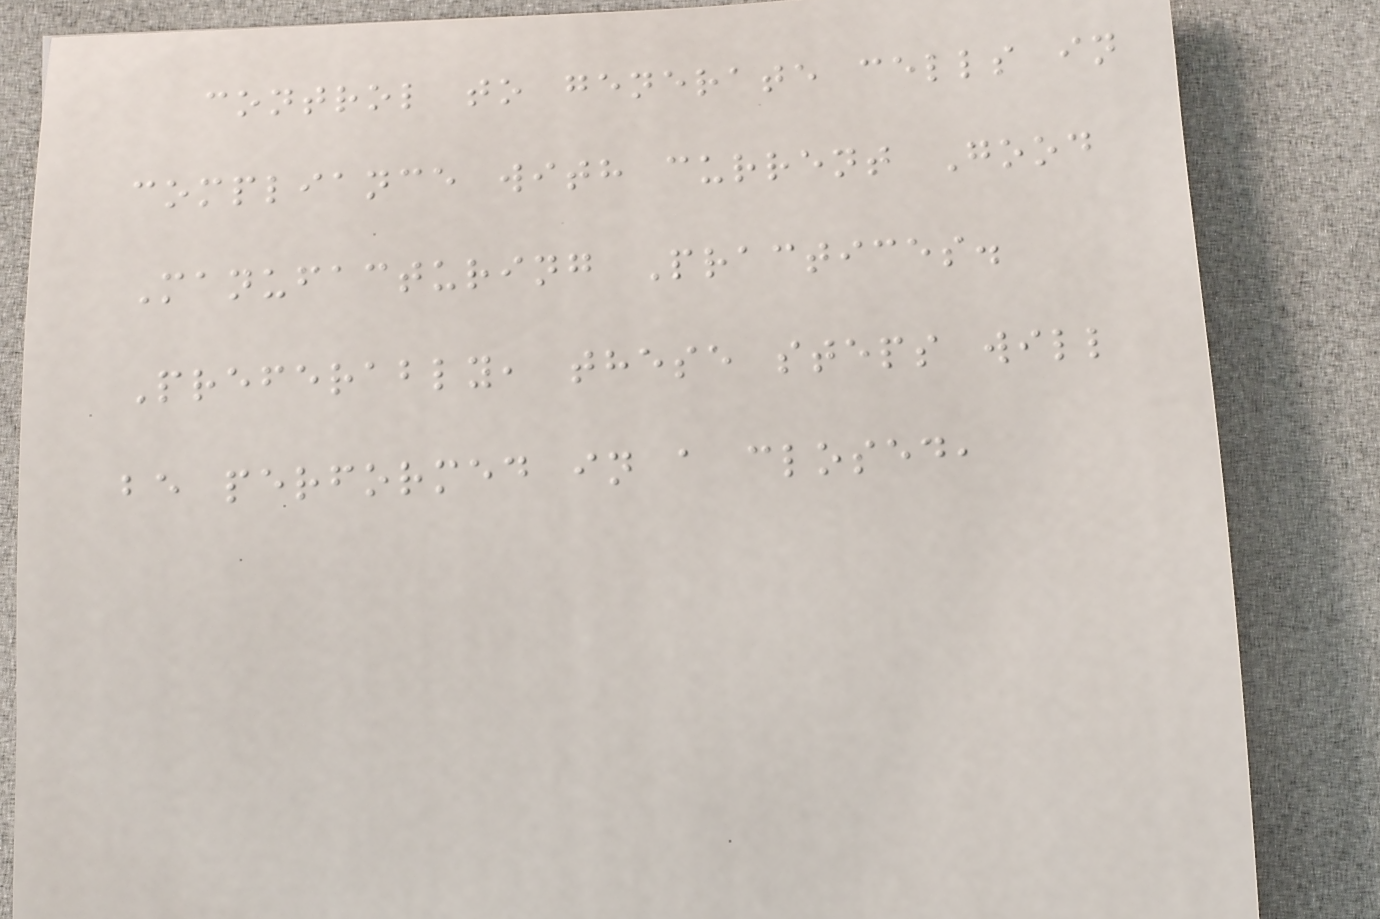control to generate cells in
compliance with current Good
Manufacturing Practices.
Preferably, these steps will
be performed in a closed,
